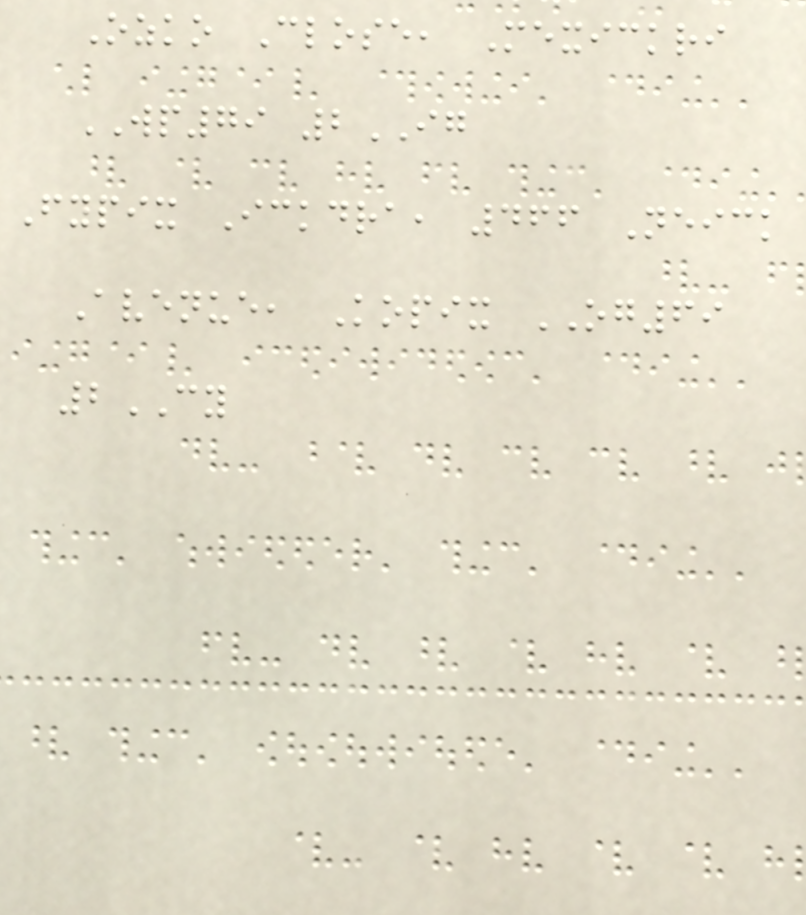Ozko Close, Mexickri
WP79 2IG
Fypix Ickdra, 466 Neick
Avenue, Kopix OG69
2CY
